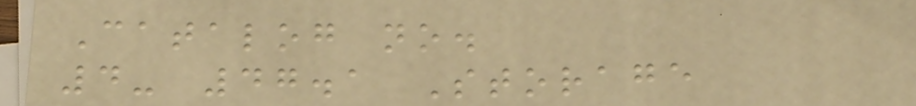Catalog no.
4- 47.1 Storage
